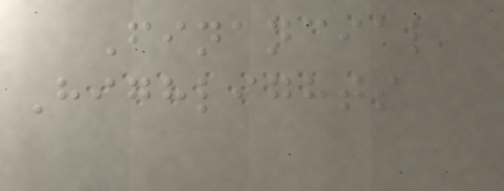Financial
Highlights
